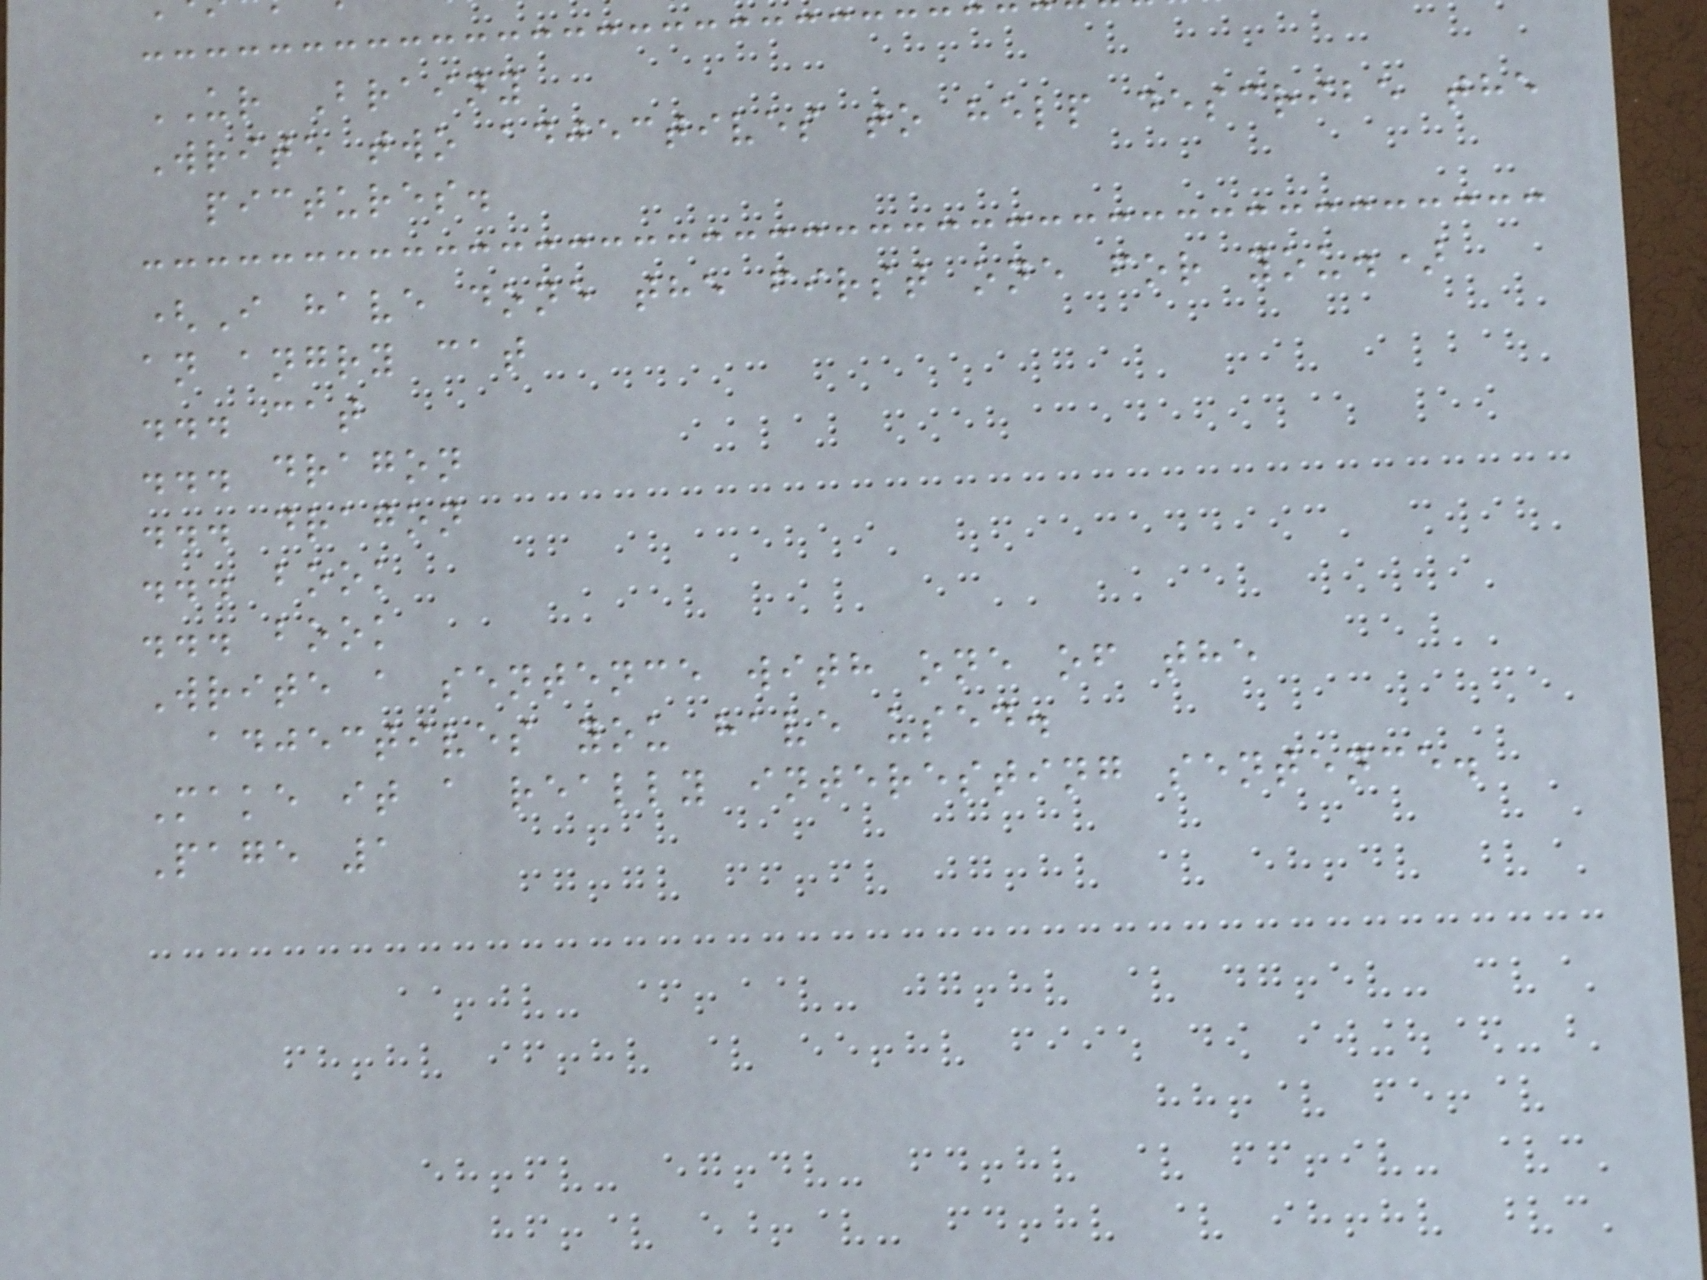UR Brainy
Write two adjectives to help describe the
pictures.
(I have done the first one for you.)
an angry cat
... cat
... dragon
... dragon
... book
... book
Write a sentence with one of the
adjectives you have used.
Make it a really interesting sentence.
Page 1
